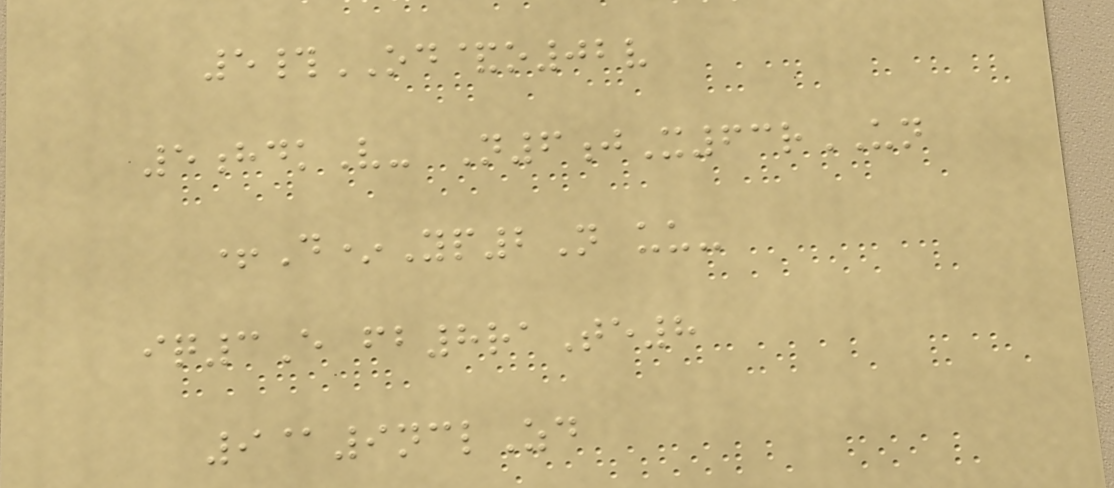5#OD&o02v
5hdkV- N6jX63rUN
+D*Yp2N uu-
iq3E fb8raTe8
9@9nclZd
